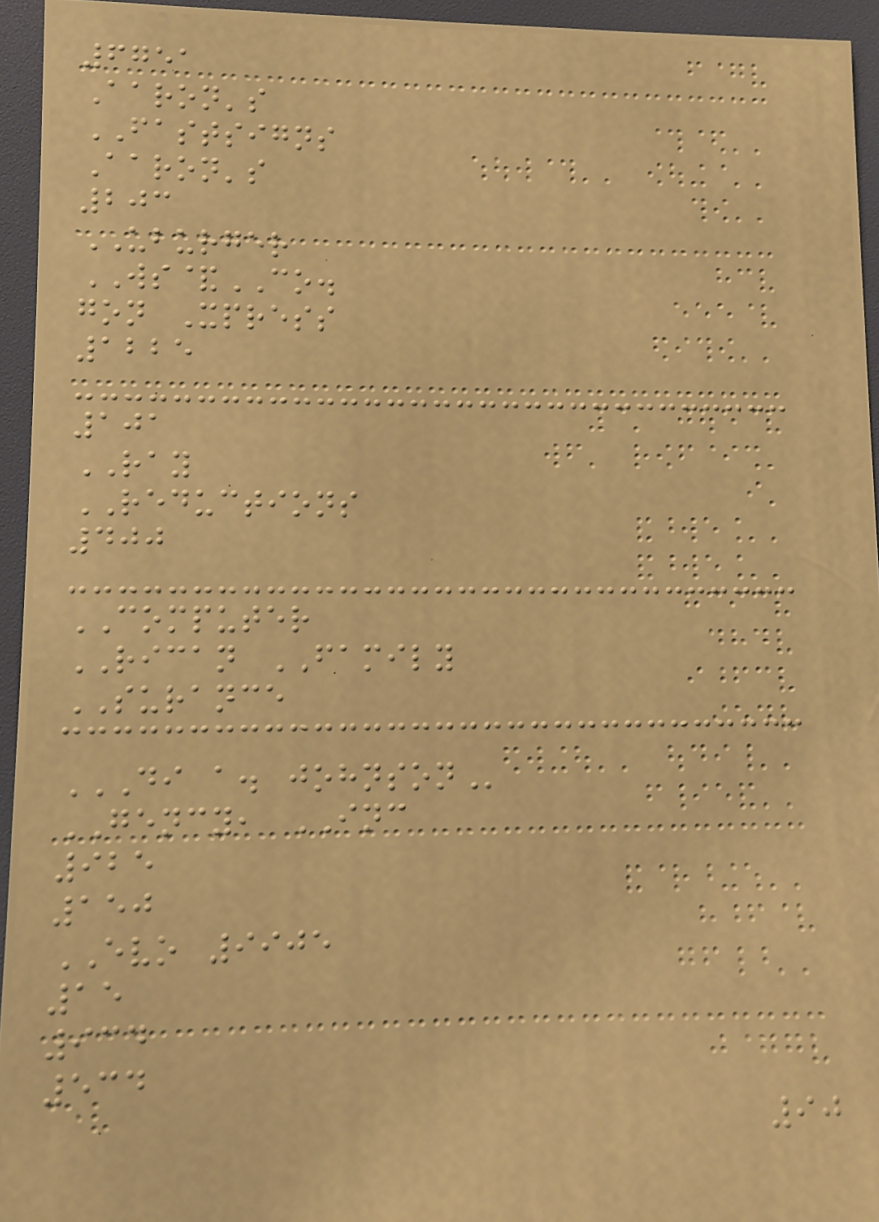6751
Aaron's
FASTSIGNS
Aaron's
203
UBURGER
WS&CO.
gon Xpress
1225
101
RAY
REDUCTIONS
400
COMPUTER
RICAN FAMILY
SURANCE
DI A. JOHNSON
GENCY, INC
925
150
EVO 9905
15
934
534
90
